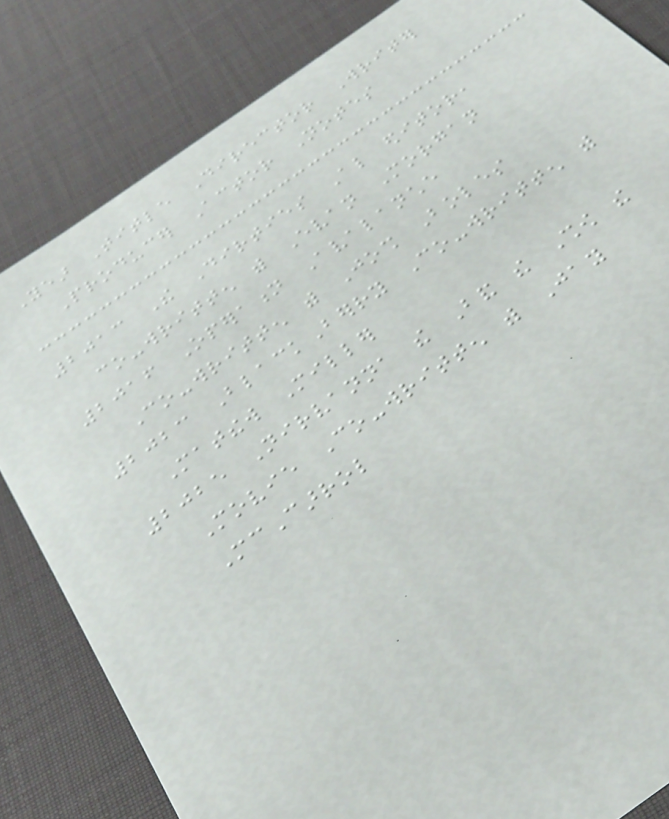Year Title Director Writer
Producer Actor Notes
2013 The Dirties Also editor,
co-written with Evan Morgan
2016 Operation Avalanche
Co-written with Josh Boles
2023 BlackBerry Co-written with
Matthew Miller
2025 Nirvanna the Band the Show the
Movie Co-written with Jay
McCarrol
